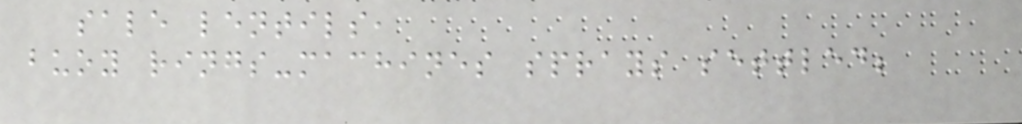sale lentils,
buoy rings-machines sprays settled;
